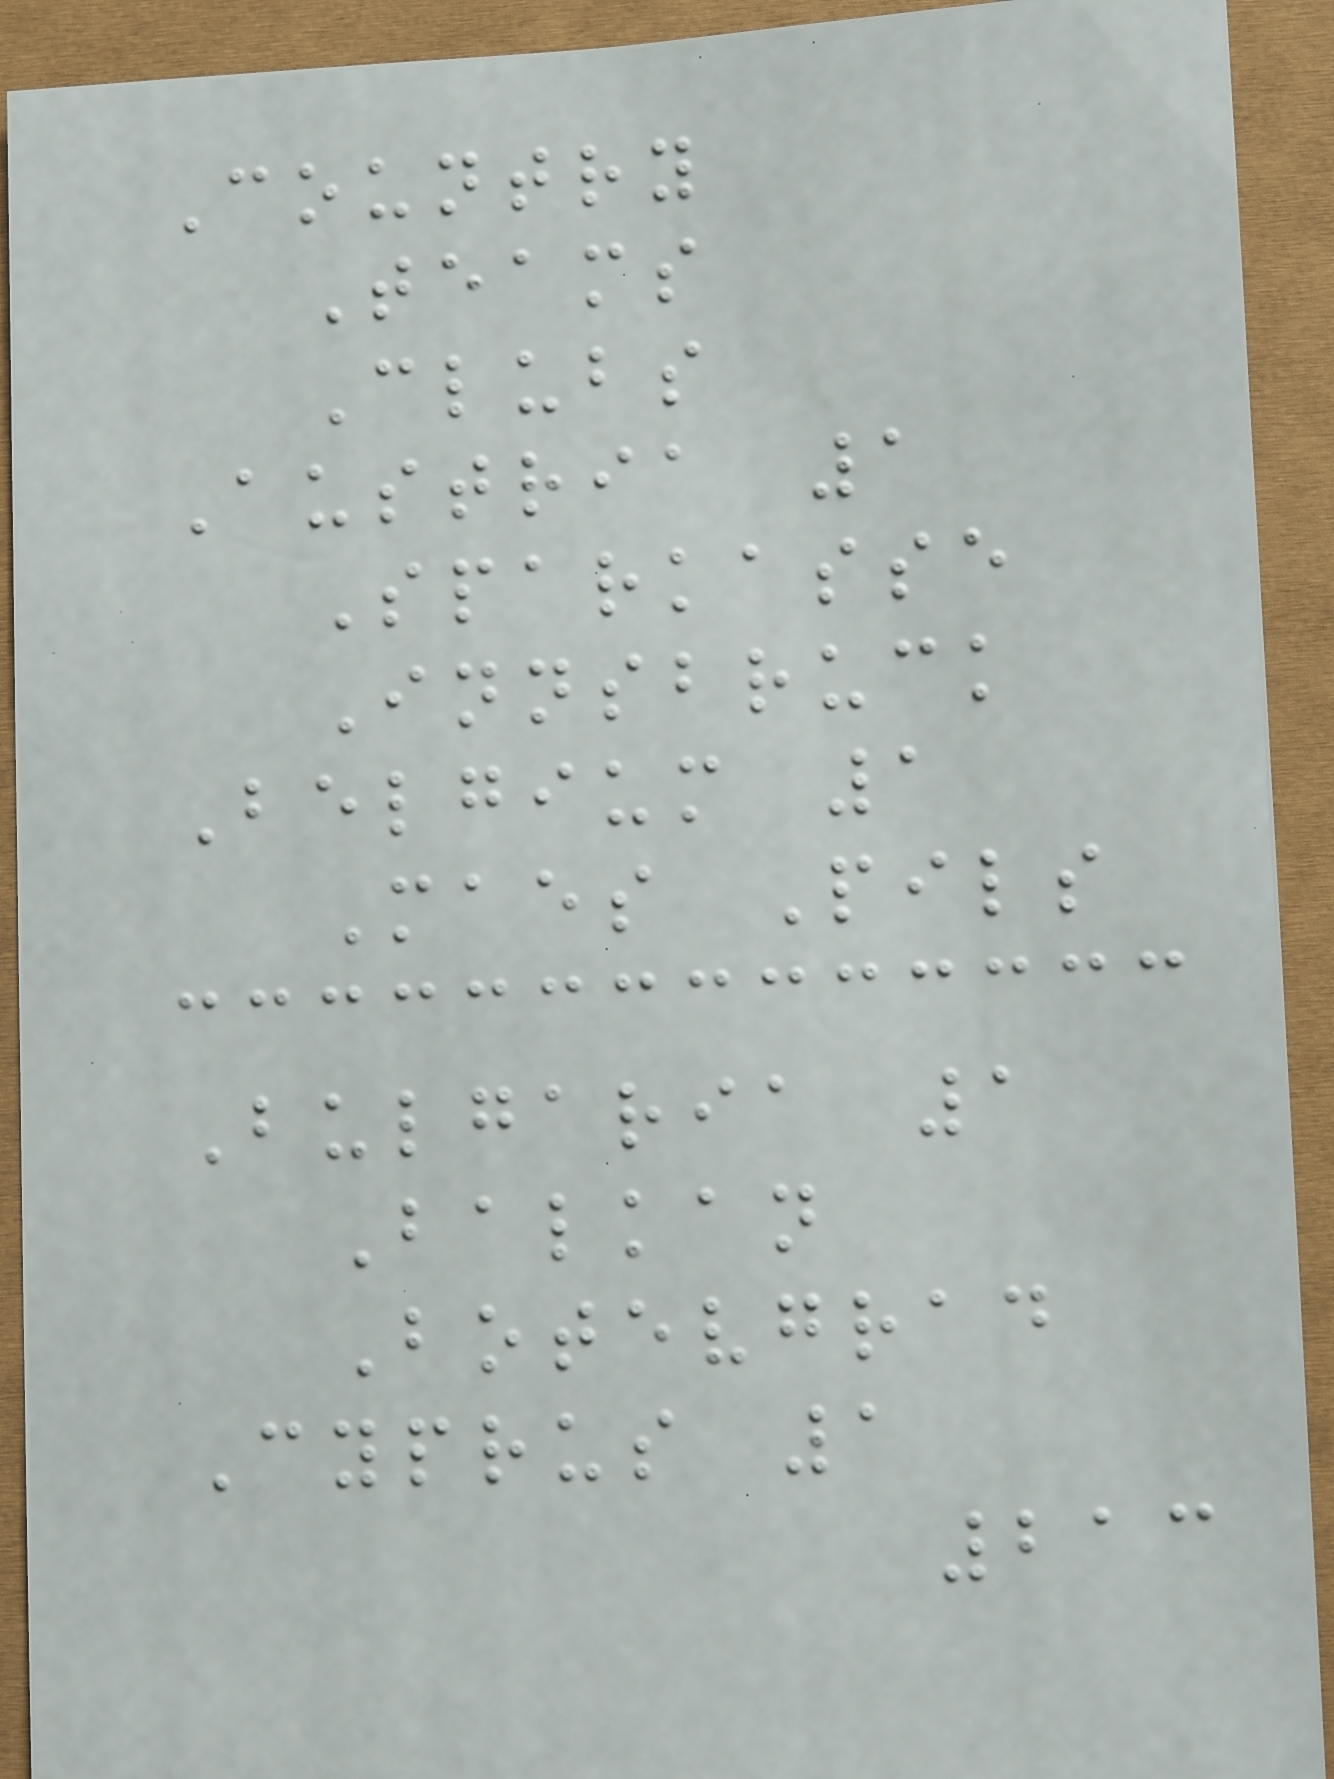Country
Teams
Clubs
Austria 1
Sparkasse
Innsbruck
Belgium 1
Maes Pils
Bulgaria 1
Balkan
Botevgrad
Cyprus 1
213
